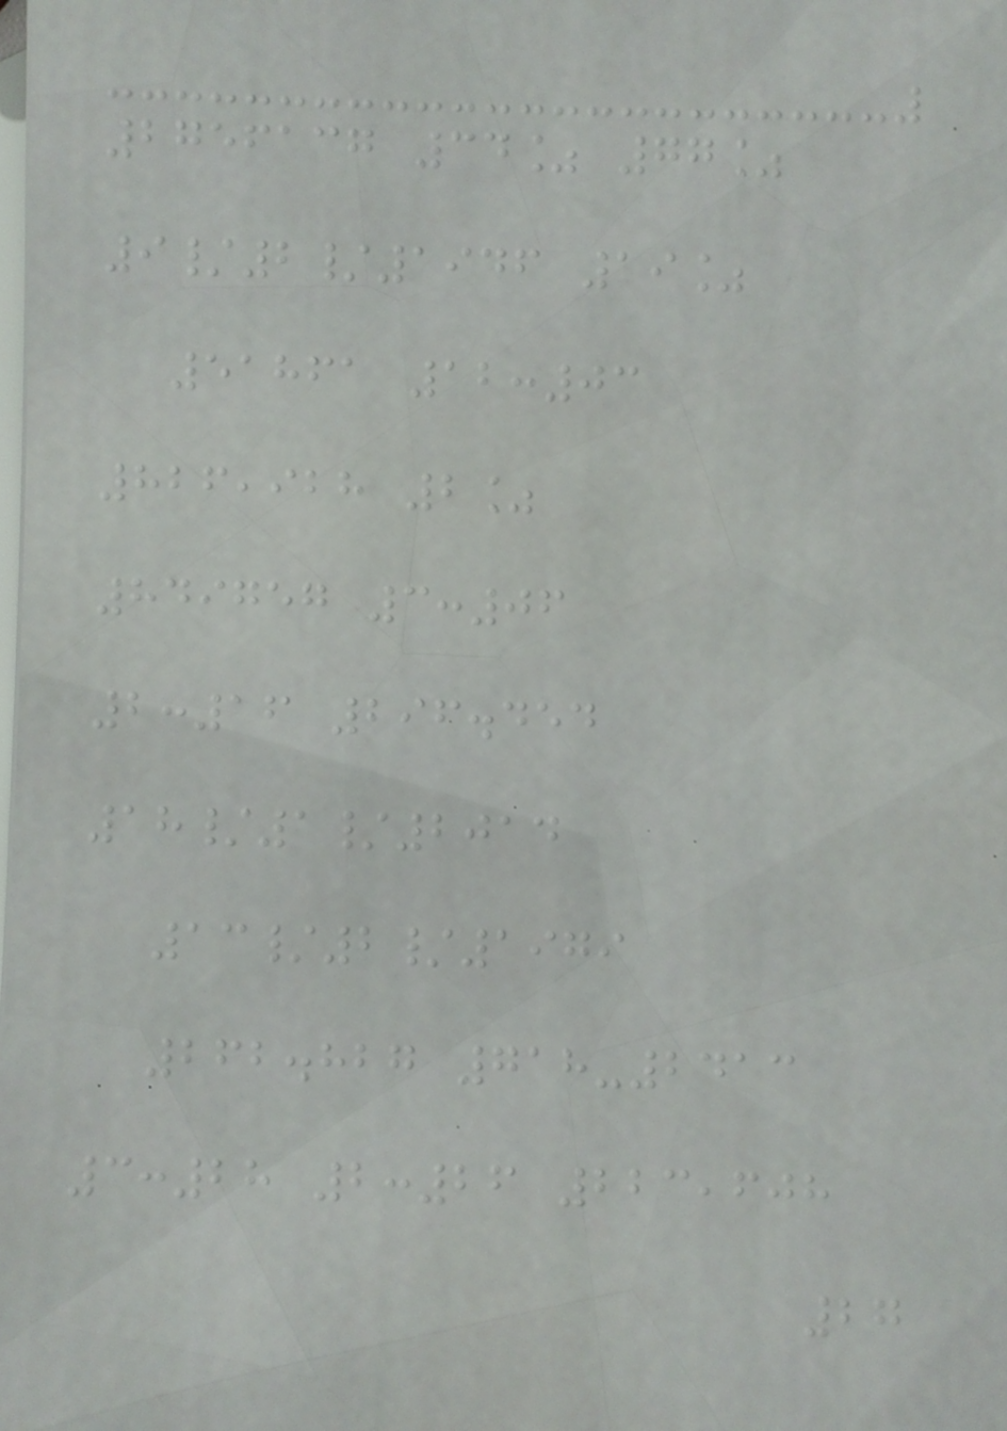2756137 34% 77%
9/2/1946 19%
51861 12:03
826,928 2%
849757 3:06
2:16 296.454
18/1/2014
13/2/1979
262.827 718-2413
3:28 2:26 223,608
27
